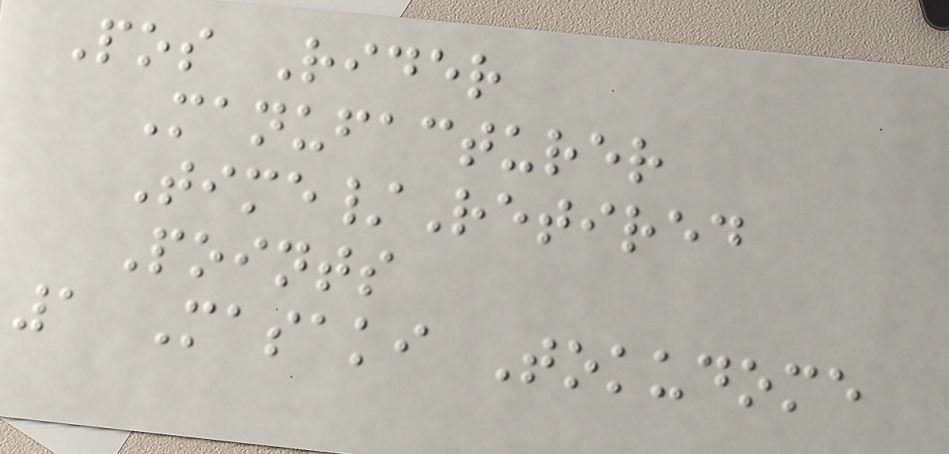Pos Rider
Manufacturer
Time/Retired
Points
1 Masaki Tokudome
